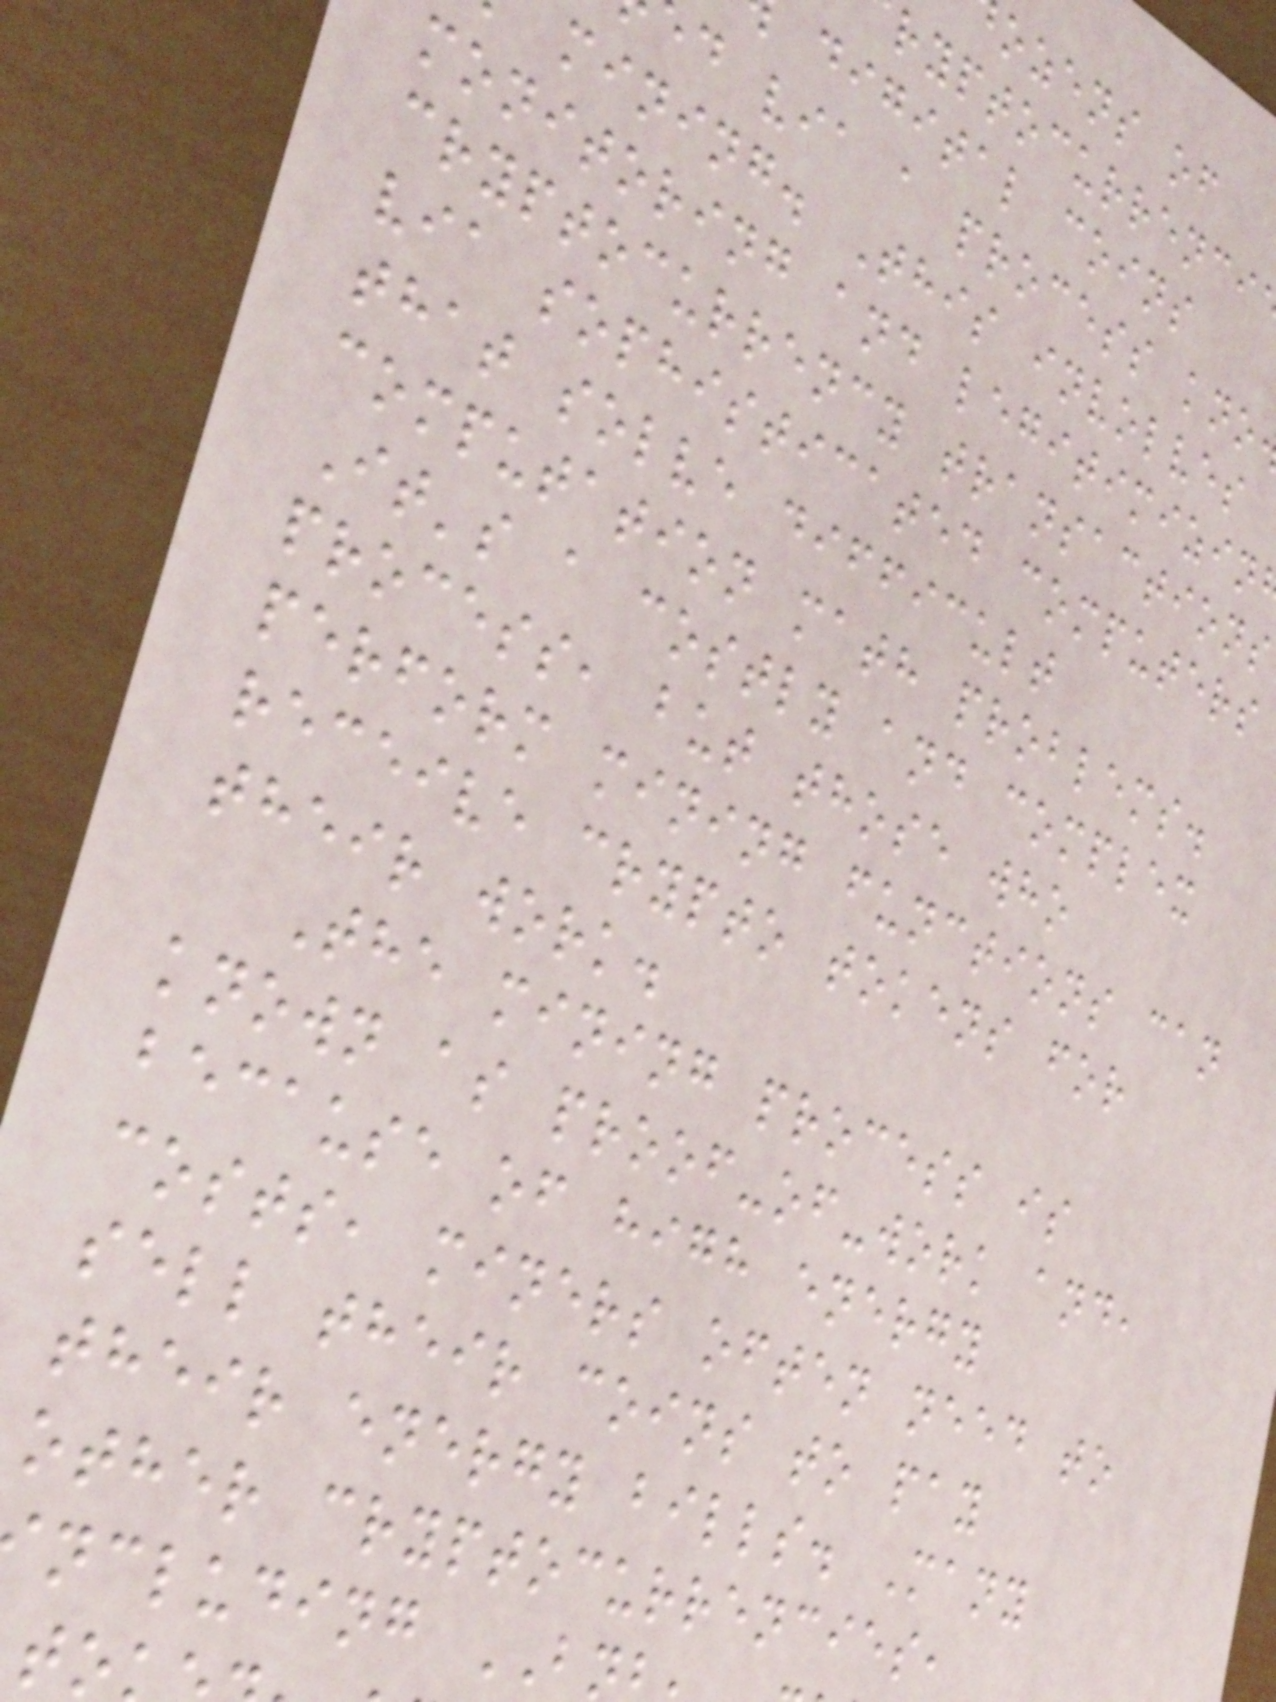ozens of
digital coins
d via a process kno
mining. This involves
monitoring and legitimizin
cryptocurrency transactions
via sophisticated computers
that solve difficult
computation math problems.
It's a costly and complex
process, but those who
perform mining functions can
receive crypto tokens for
their work.
The mining process is
known as proof-of-work and,
because of high energy
costs, miners often need to
sell their coins to pay
their energy bills. Many
other cryptocurrencies,
ncluding BN
